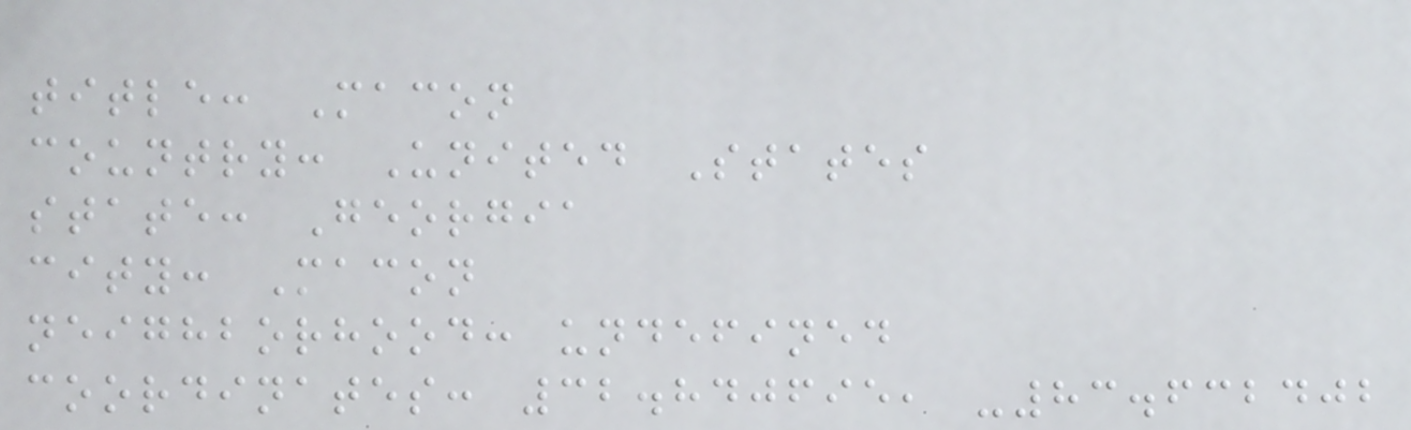title: Macon
country: United States
state: Georgia
city: Macon
neighborhood: undefined
coordinates: 32.840695, -83.632402
